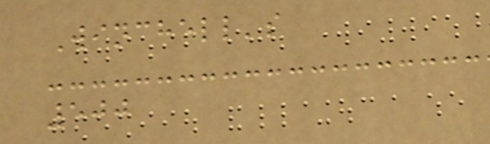Winchell's
500
